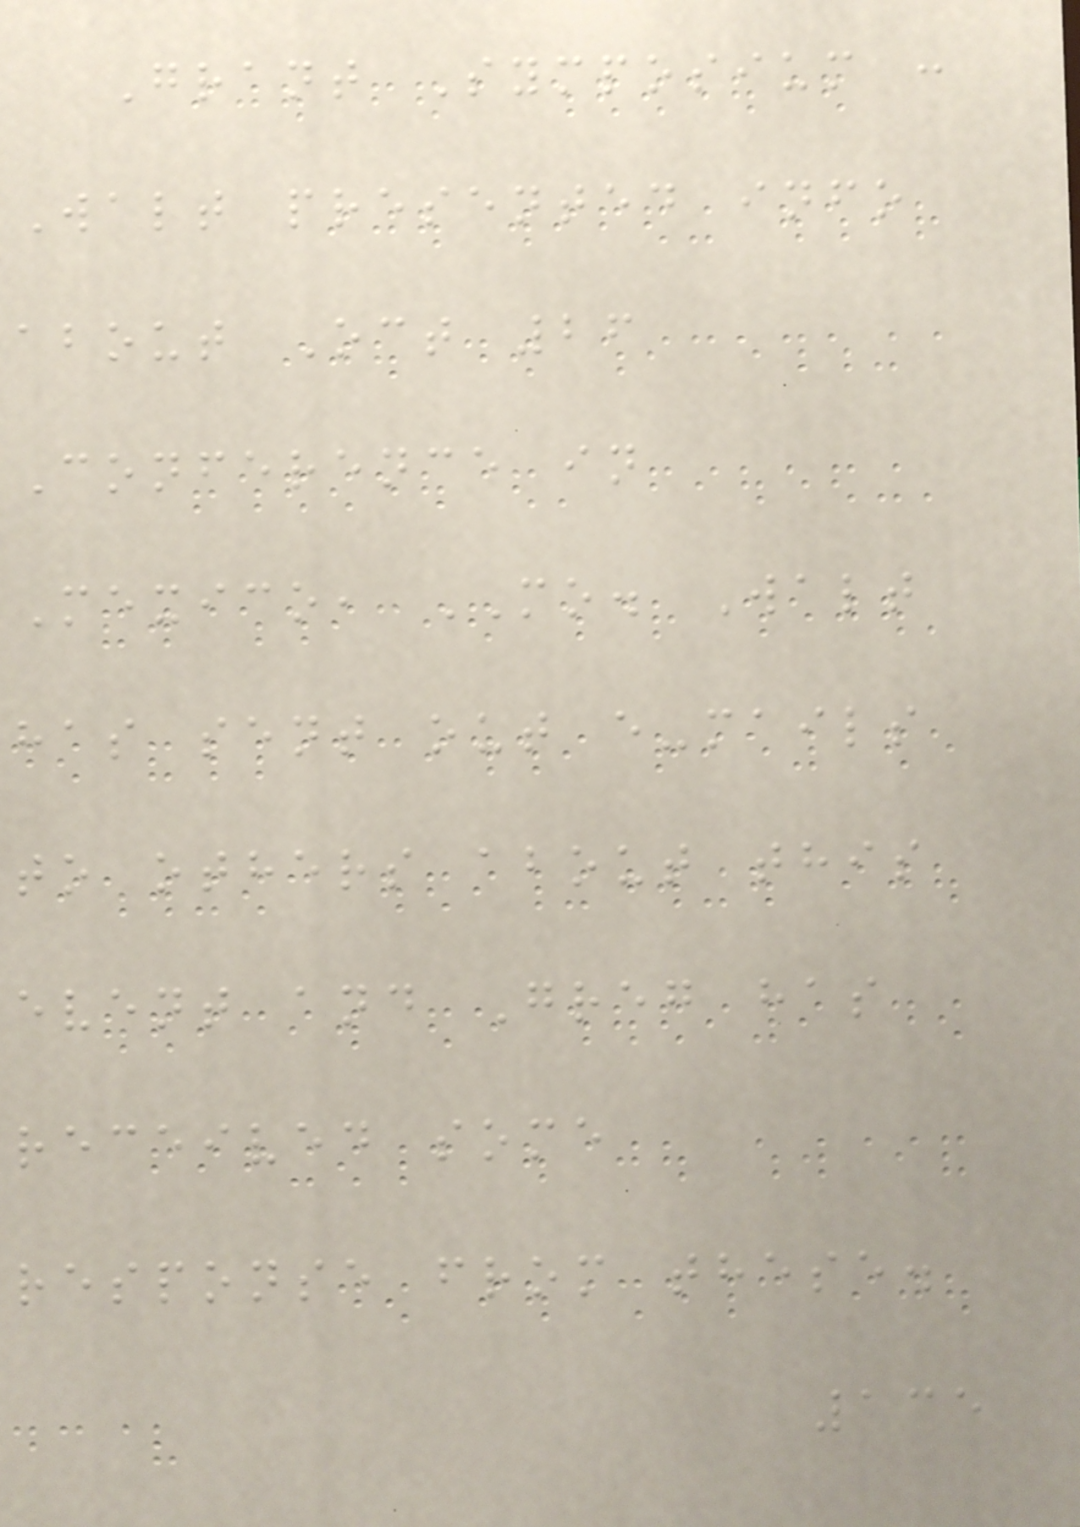Grant Symposium :
Walt presented info
about Oct 26
Conference in
Mexico, MO. Walt
has sent out e-mails
to others about this
event and Greg has
received some
response from these.
135
